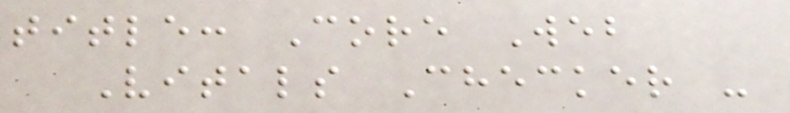title: Core Web
Vitals Checker -
